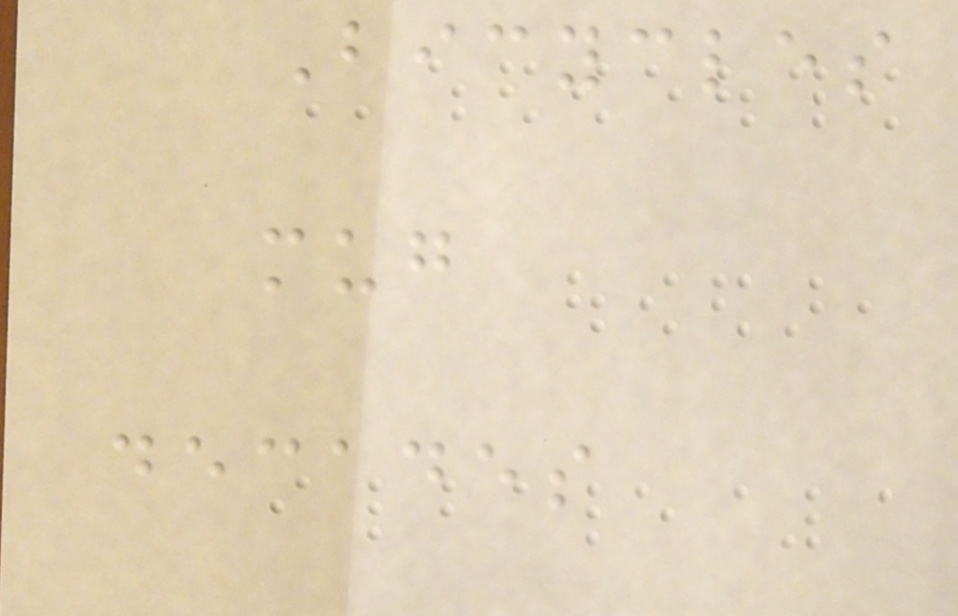Bicycles
mug
decades
